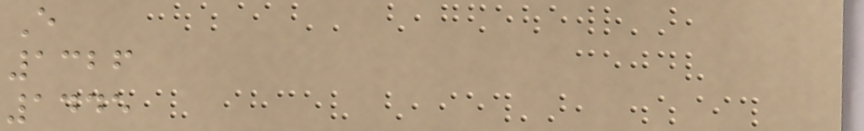E
1326
1445
